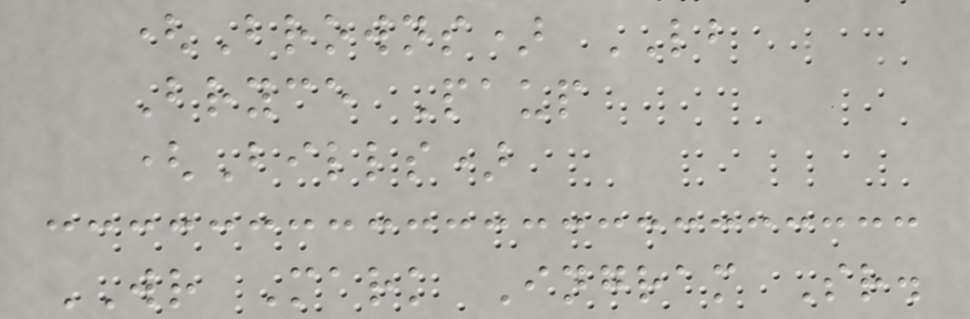(Browns) LB
Bryce Paup
(Bills)
WR Mark Ingram Sr.
